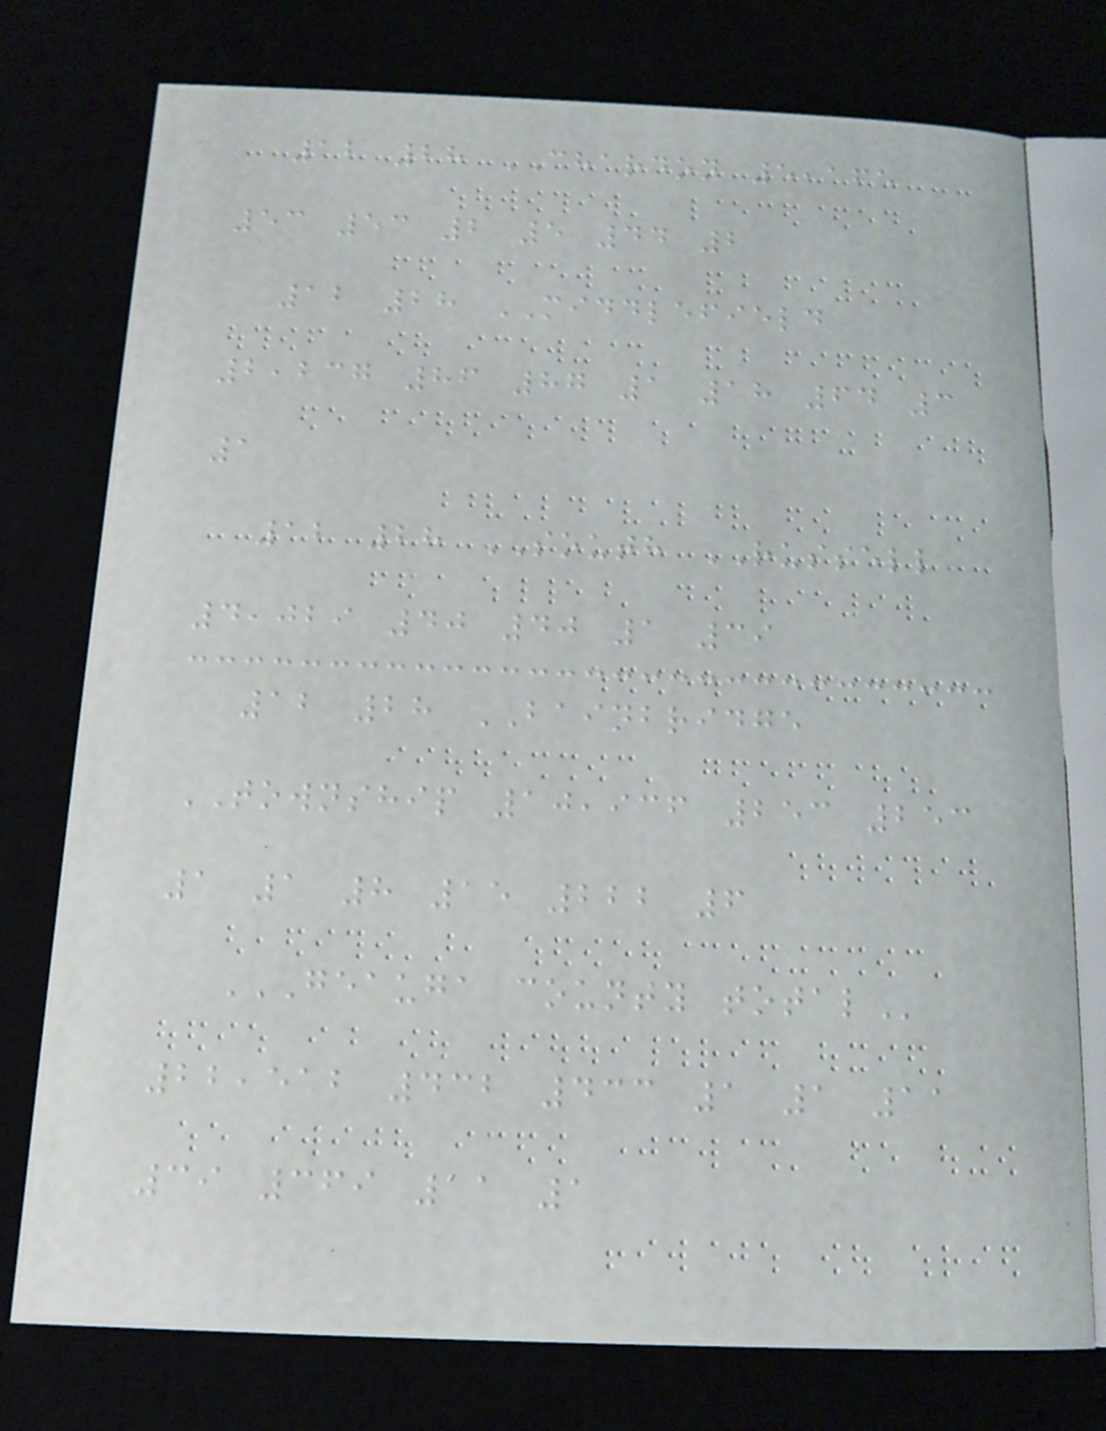12 28 CHARDON 5,165
53 53 2 5 44 2
12 28 MIDDLEFIELD
2,237 86 87 1 18 64 3
1
12 28 SOUTH RUSSELL
4,029 40 40 1 39
12 28 BAINBRIDGE
TOWNSHIP 10,936 253 253
1 1 8 15 222 6
GEAUGA COUNTY TOTAL
22,512 432 433 1 1 11
39 369 11 1
